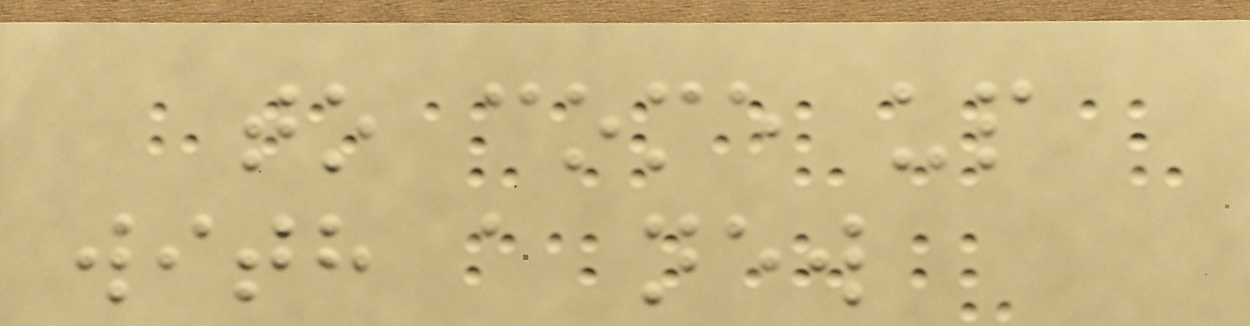to come up
with a new
